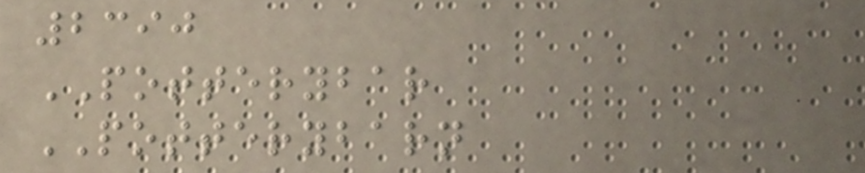2390
POTTERYBAR
POTTERYBARN
